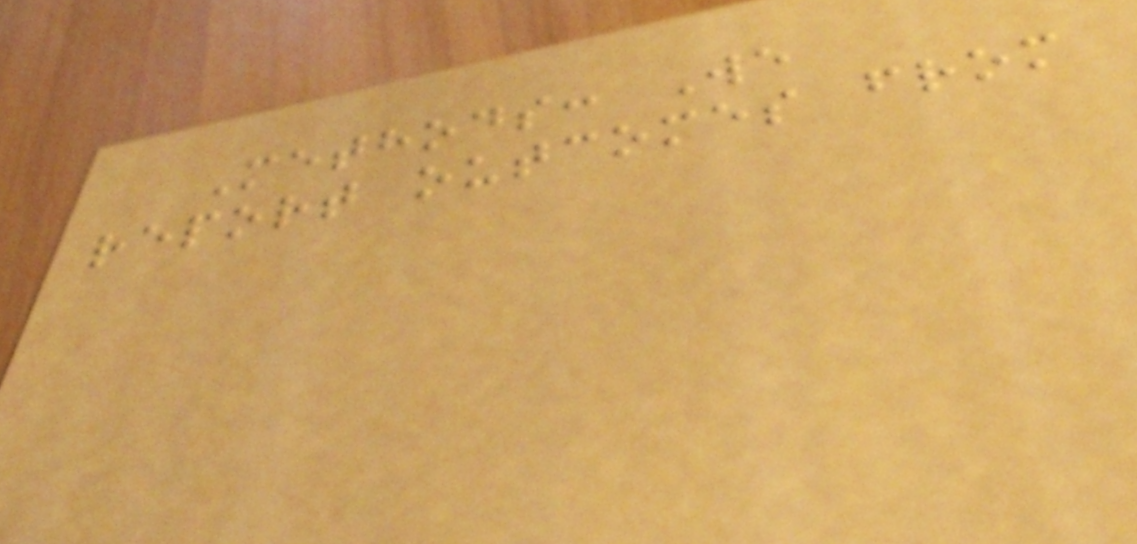Methods: We
report outcomes from
